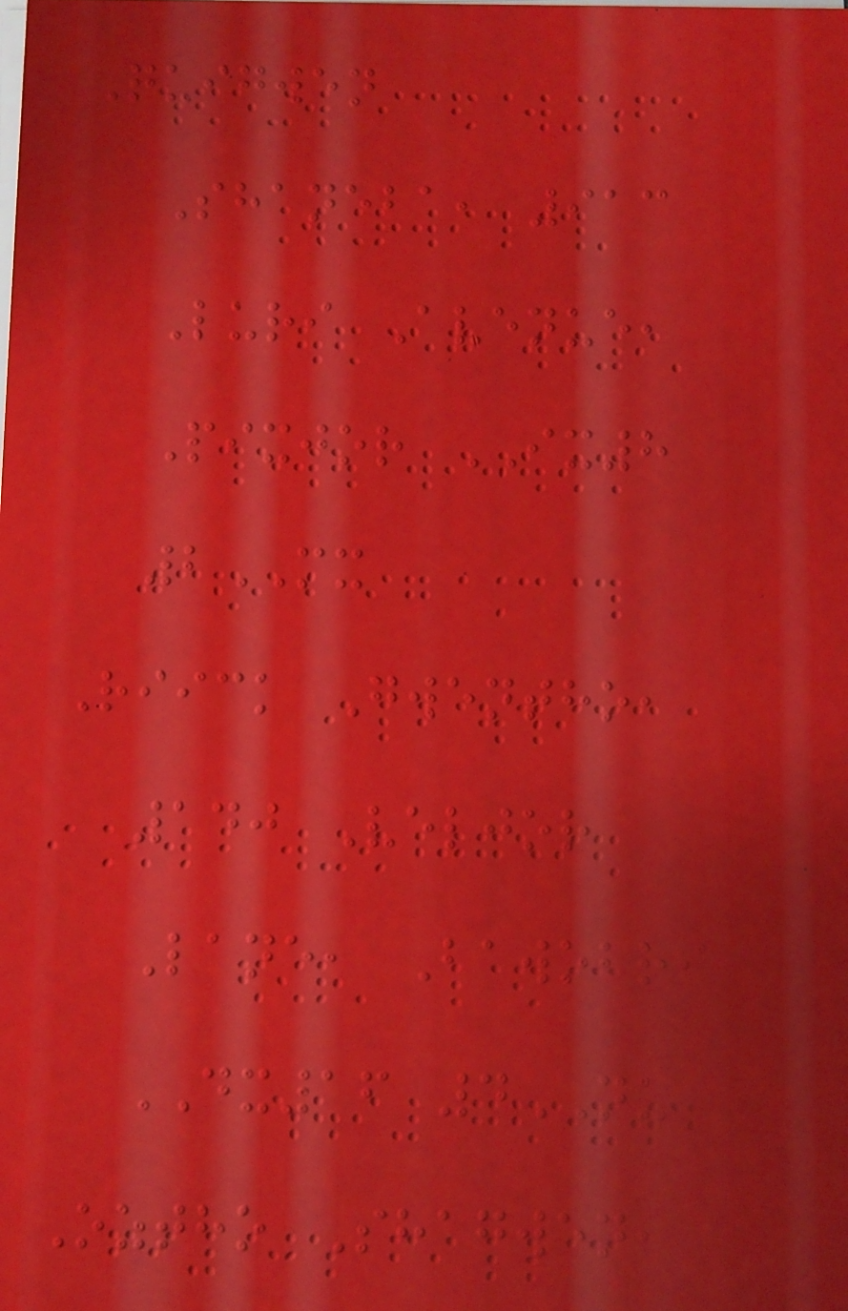Quigwen
Shaneba, 913
Luri Avenue,
Pixjor IX8
2MX
Riick Gwentho,
140 Veljor
Lane, Bawobri
DX16 4NU
Oztho Shagwen,
